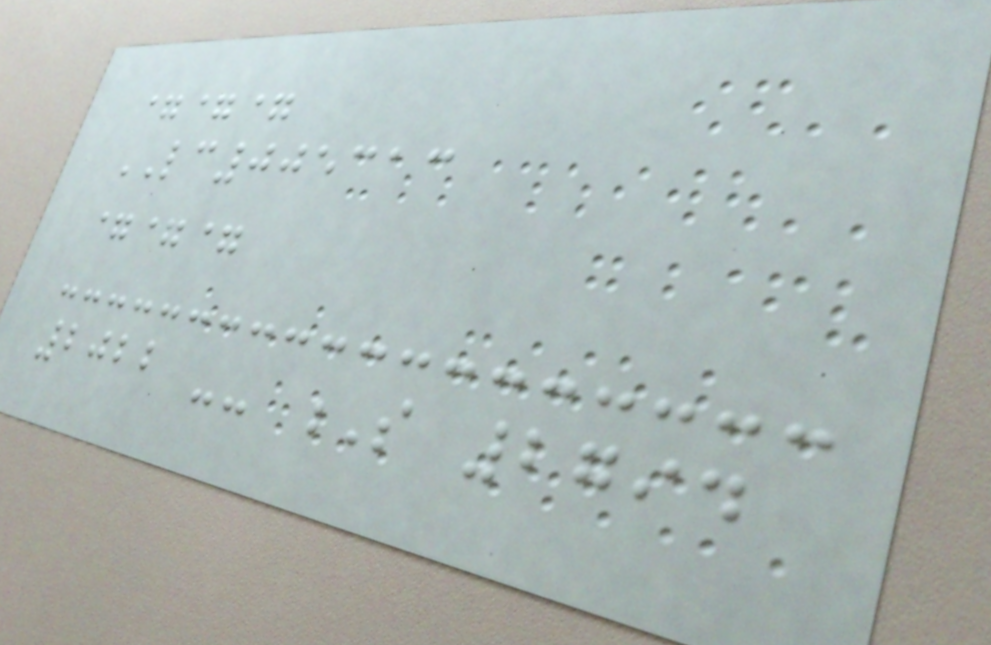===
LC005313
===
2022 -- S 2794
